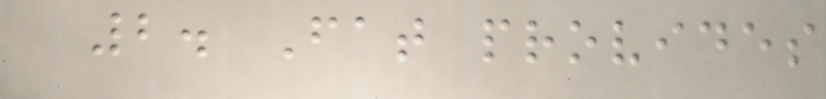2. Fat provides
